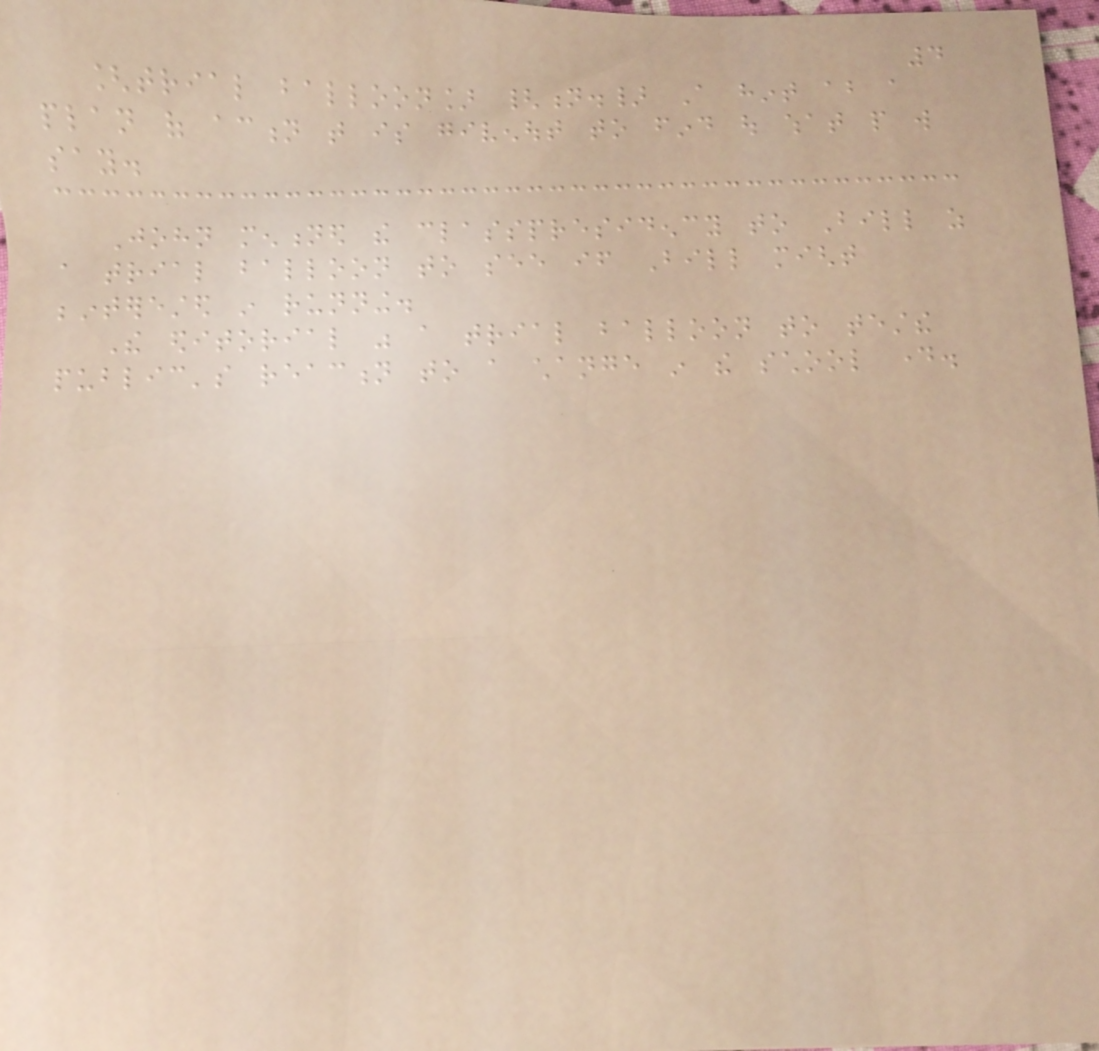4
[trial balloon] {n.} A hint about a
plan of action that is givenout to find out what people will
say.
John mentioned the classpresidency to Bill as
a trial balloon to see if Bill might
beinterested in running.
The editorial was a trial balloon to testthe
public's reaction to a change in the school day.
